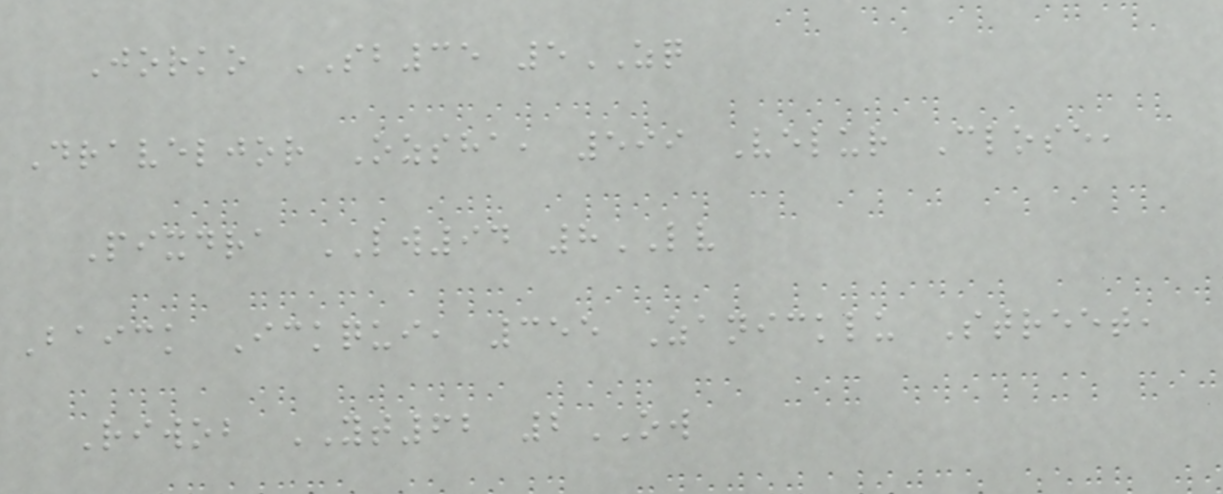Jorko SB35 5ZQ
Draveljor Ozsha, 599 Velur Close,
Pixdra LW94 8LV
Baick Ickqui, 355 Zanicklu Street,
Riwob YT62 2OW
